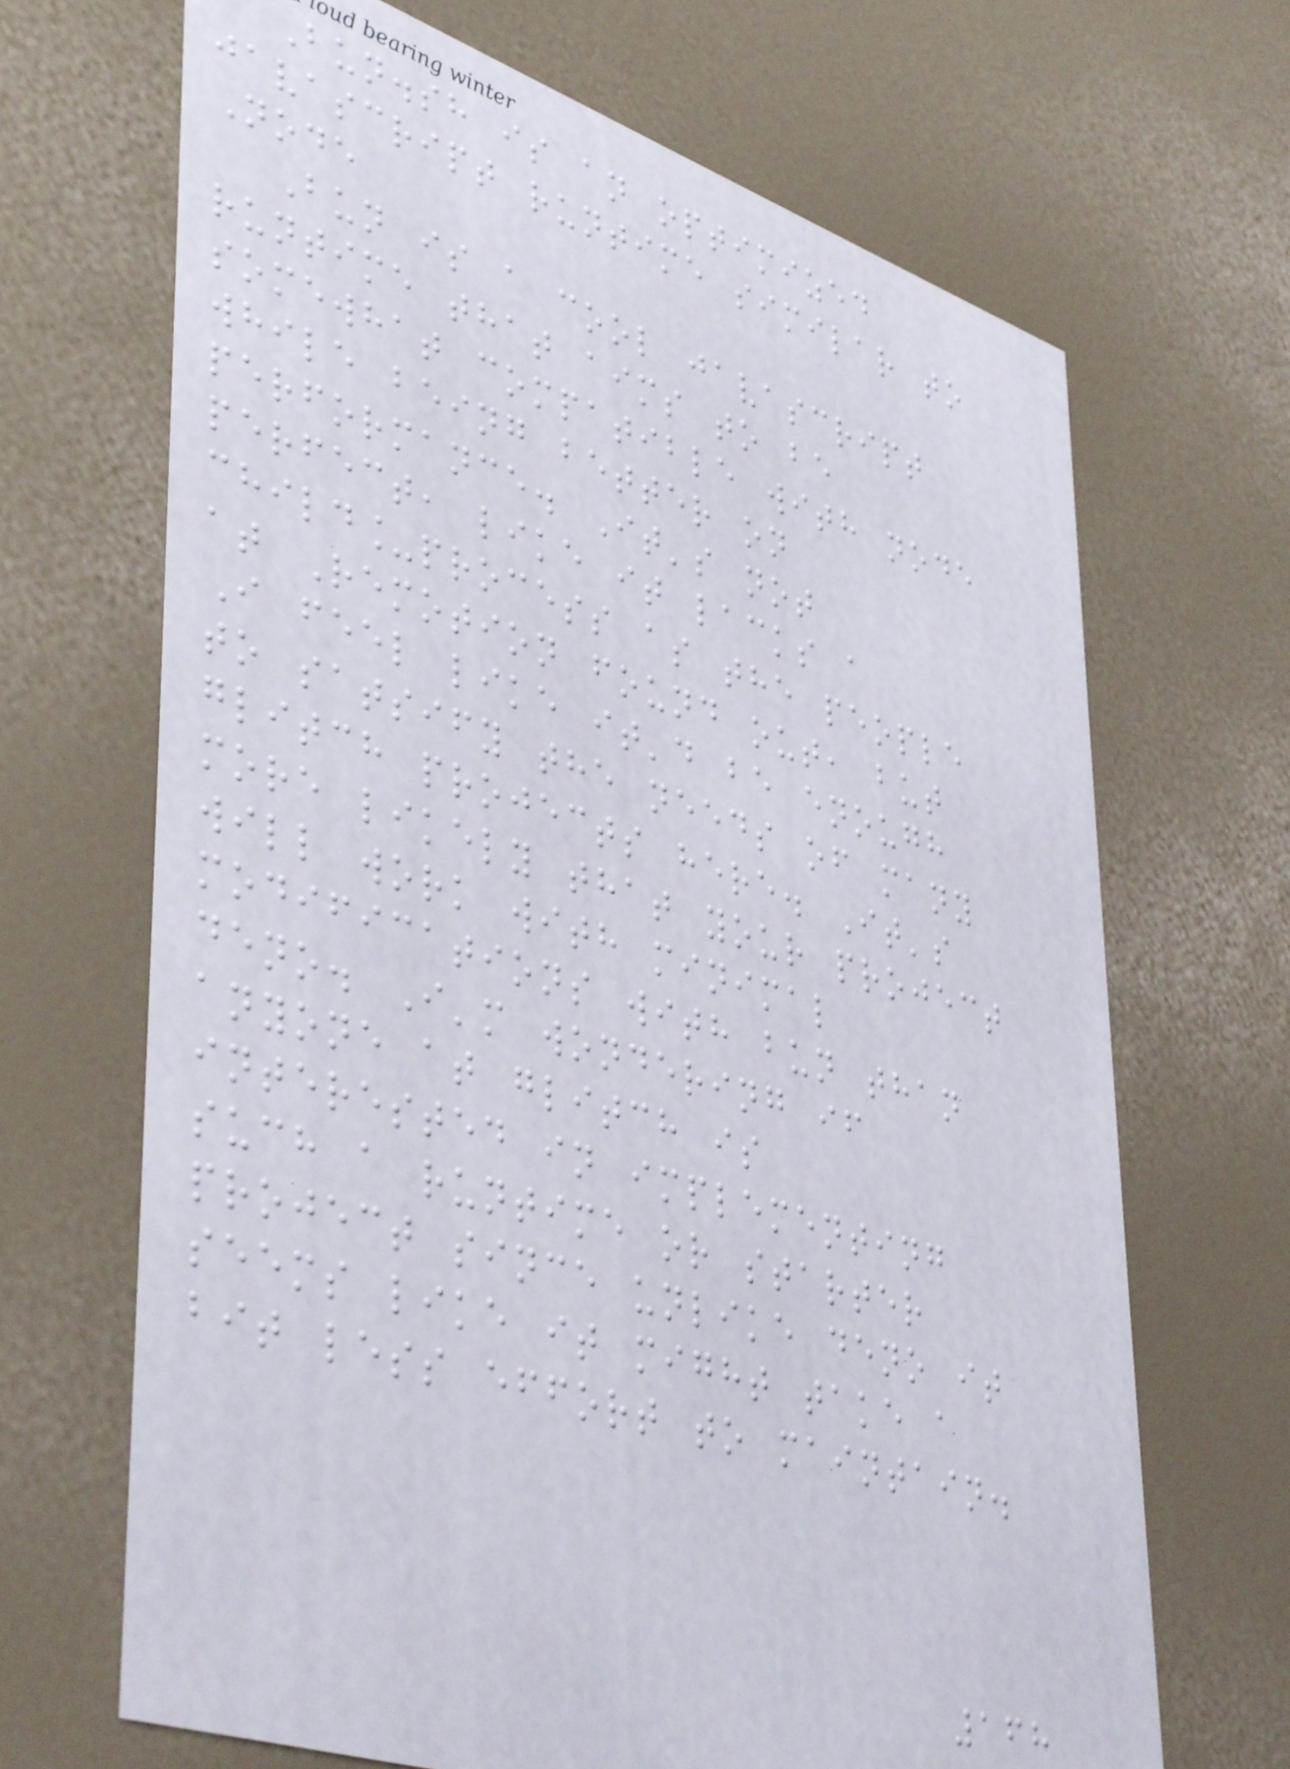Bun.sh is an optimized
javascript runtime similar to
Node
Bun is a cool javascript
runtime that aims to be
somewhat compatible with node
while being better on
performance. It's not
perfect, like it lacks a
child_process as the people
at Remotion found out, but
I feel like it'd be enough
to satsify the needs of many
glitch projects here. It's
more likely that your project
will work with minimal
modifications with bun than
deno. I'm wondering if
anyone at glitch is
interested in implementing
such a runtime or starter
project since unlike deno it
seems like it might take a
bit less effort to maintain.
168
